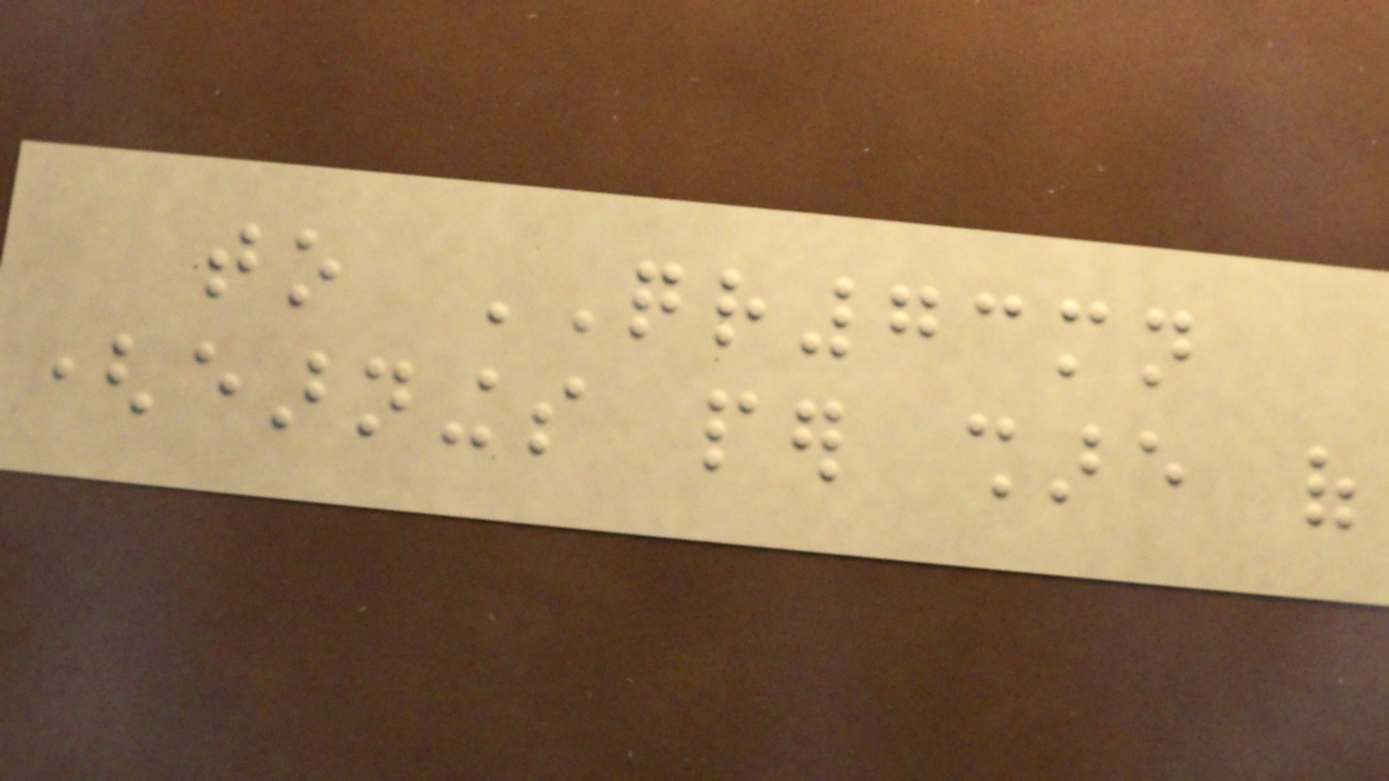to QR73mn
(earnings per share of
